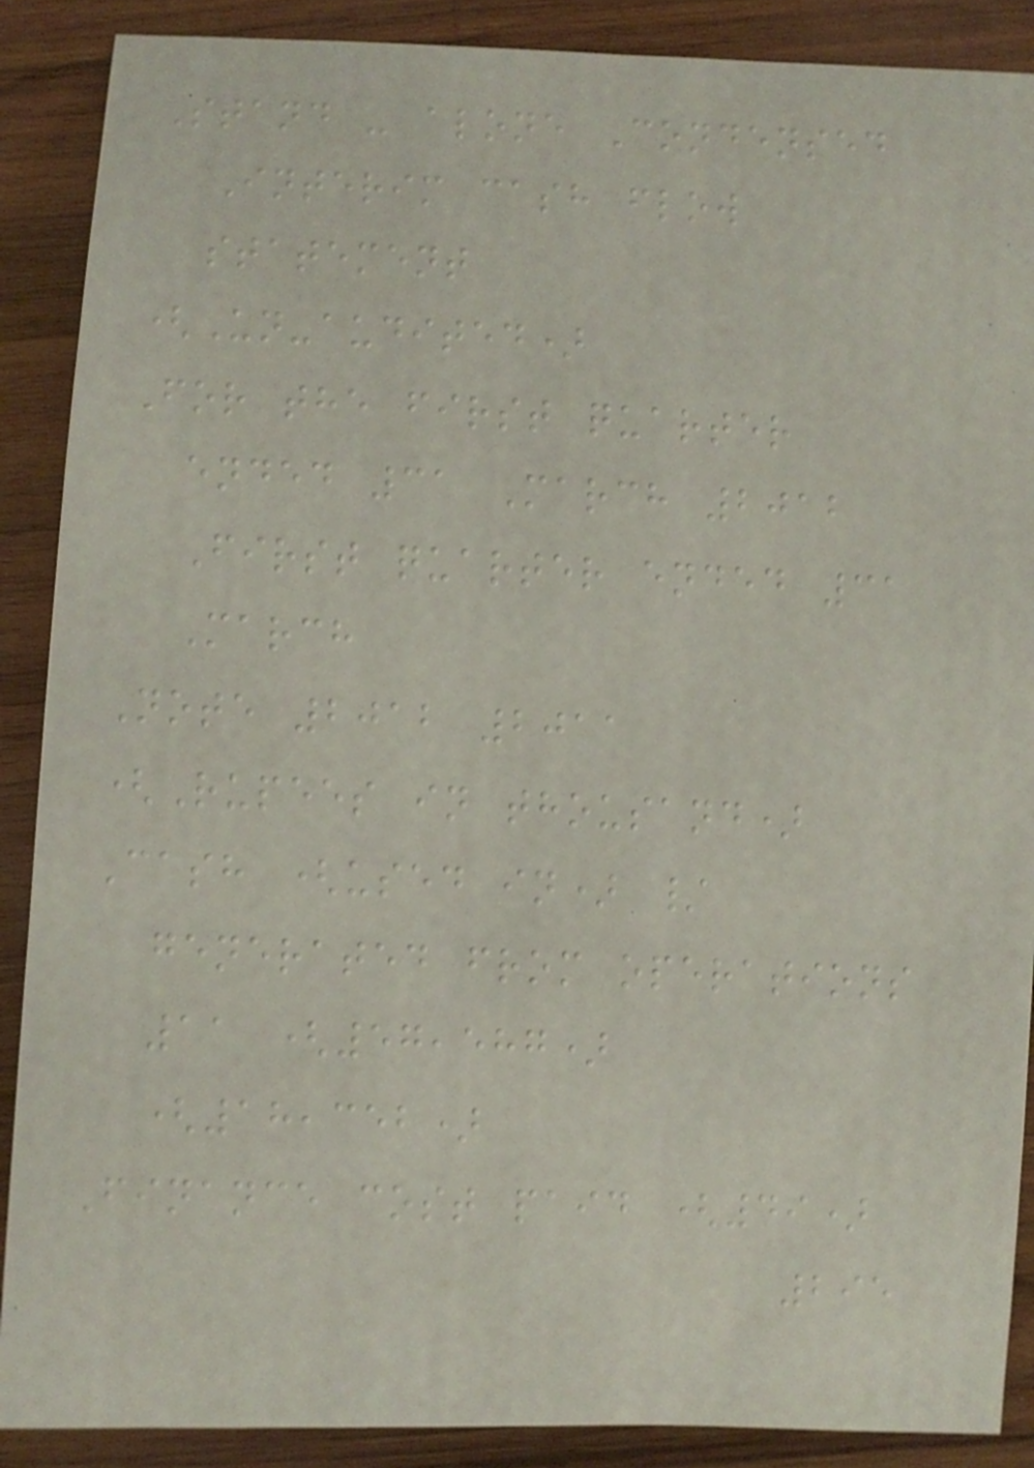Stand - alone Condensed
Interim cash flow
statement
(Un-audited)
For the first quarter
ended 31 March 2012
First quarter ended 31
March
Note 2012 2011
(Rupees in thousand)
Cash (used in) /
generated from operations
11 (57,587)
(18,352)
Finance cost paid (49)
295
